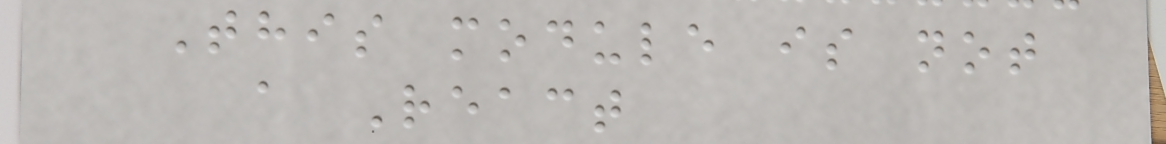This module is not
a React
